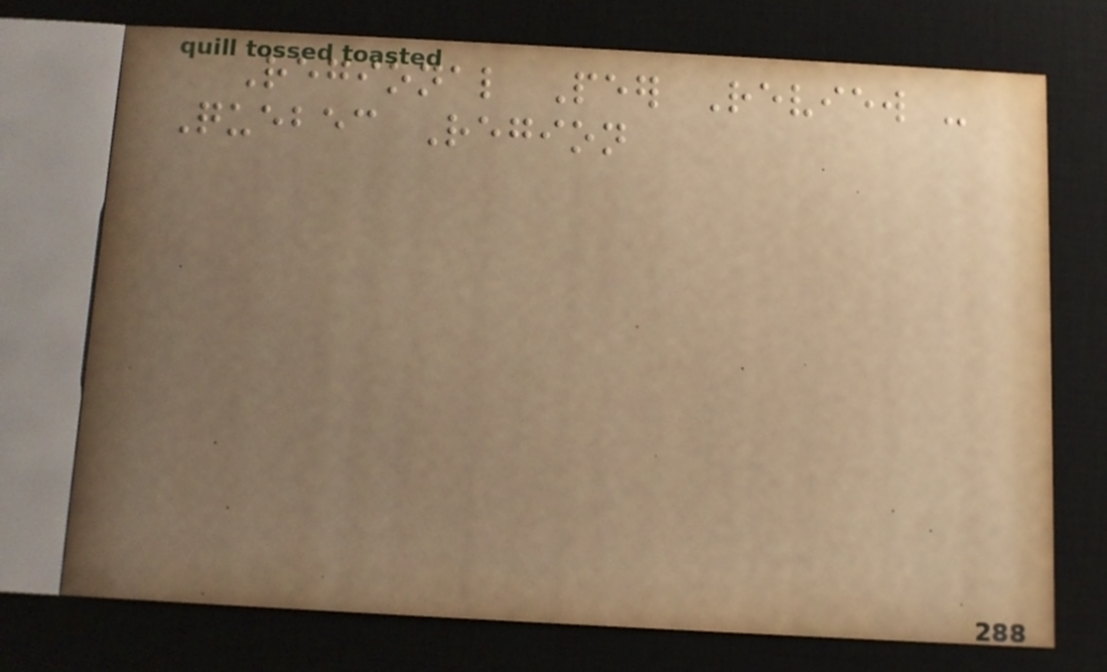Regional Peer Review -
Quebec Region
